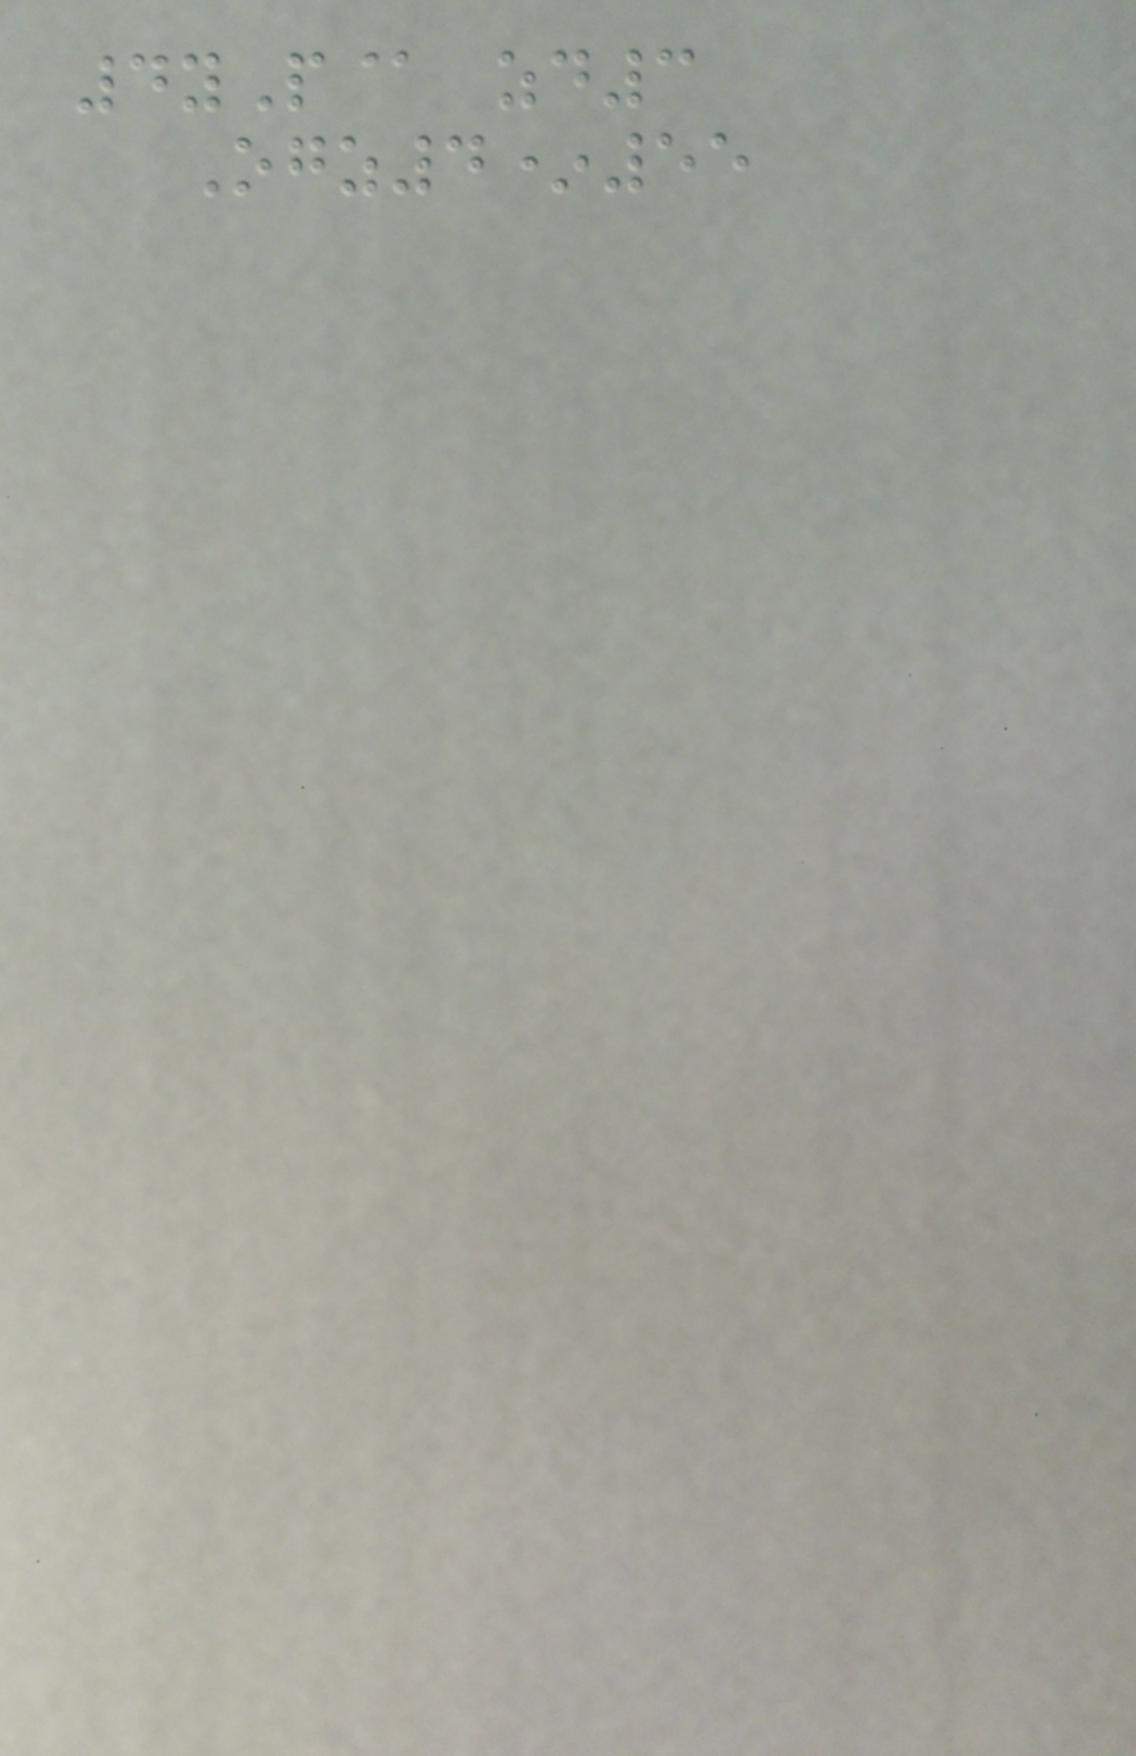4yP@ zd3
Ogz4*55
